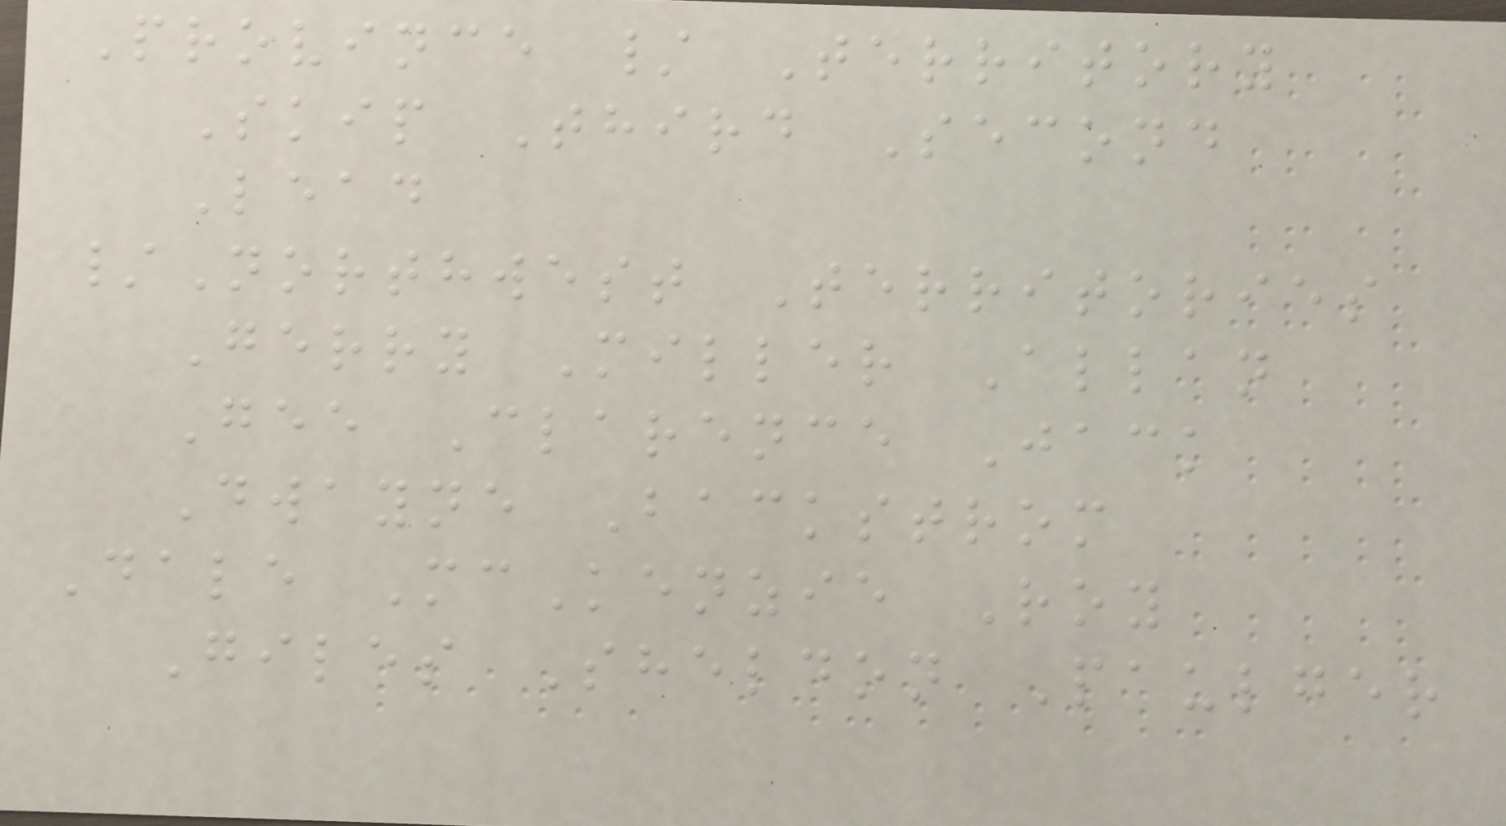Province / Territory
Skip Third Second
Lead
/Northwest Territories
Gerry Miller Allan
Gee Clarence Jack
Dwayne Backstrom
Dale McKenzie Roy
Giles Sheldon Paulger
